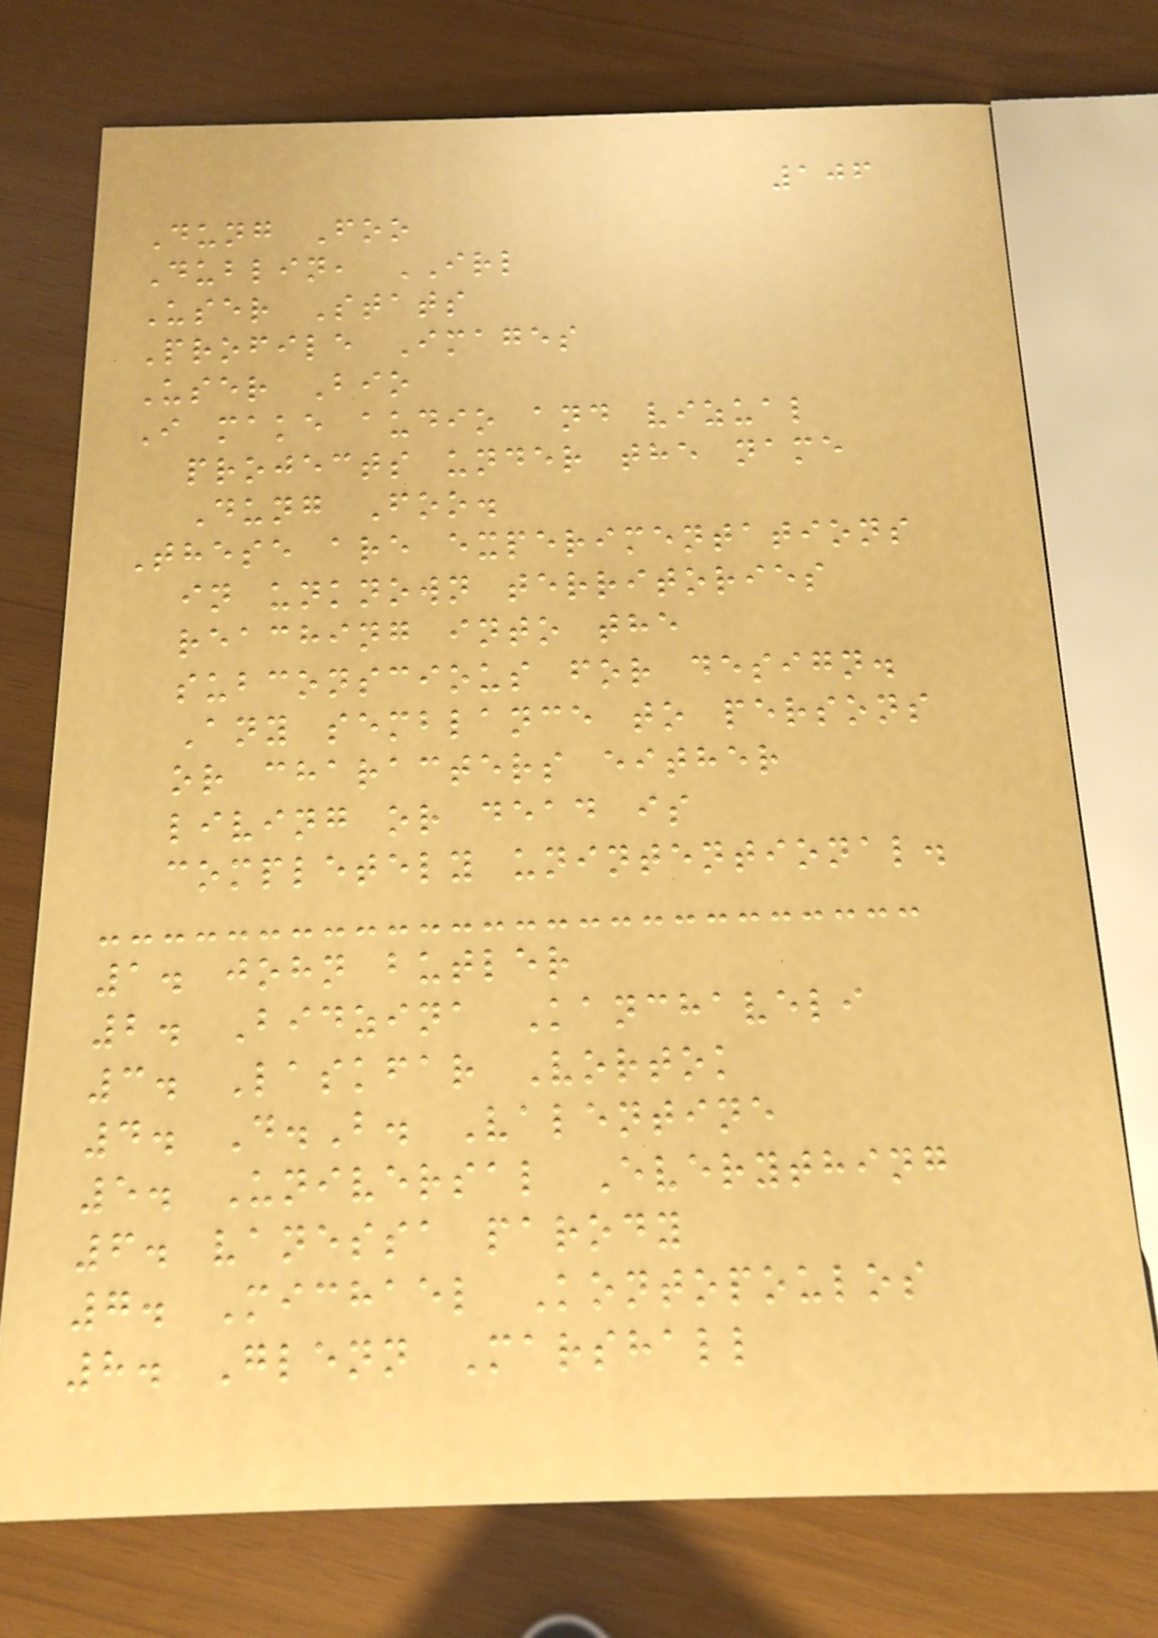106
Dung Foo
Dublin, IRL
User Stats
Profile Images
User Bio
I make audio and vizual
projects under the name
Dung Foo.
These are experimentations
in unknown territories
reaching into the
subconscious for design.
Any semblance to persons
or characters either
living or dead is
completely unintentional.
1. john butler
2. Bidzina Kanchaveli
3. Laskfar Vortok
4. D.B. Valentine
5. Universal Everything
6. vanessa parody
7. Michael Kontopoulos
8. Glenn Marshall
